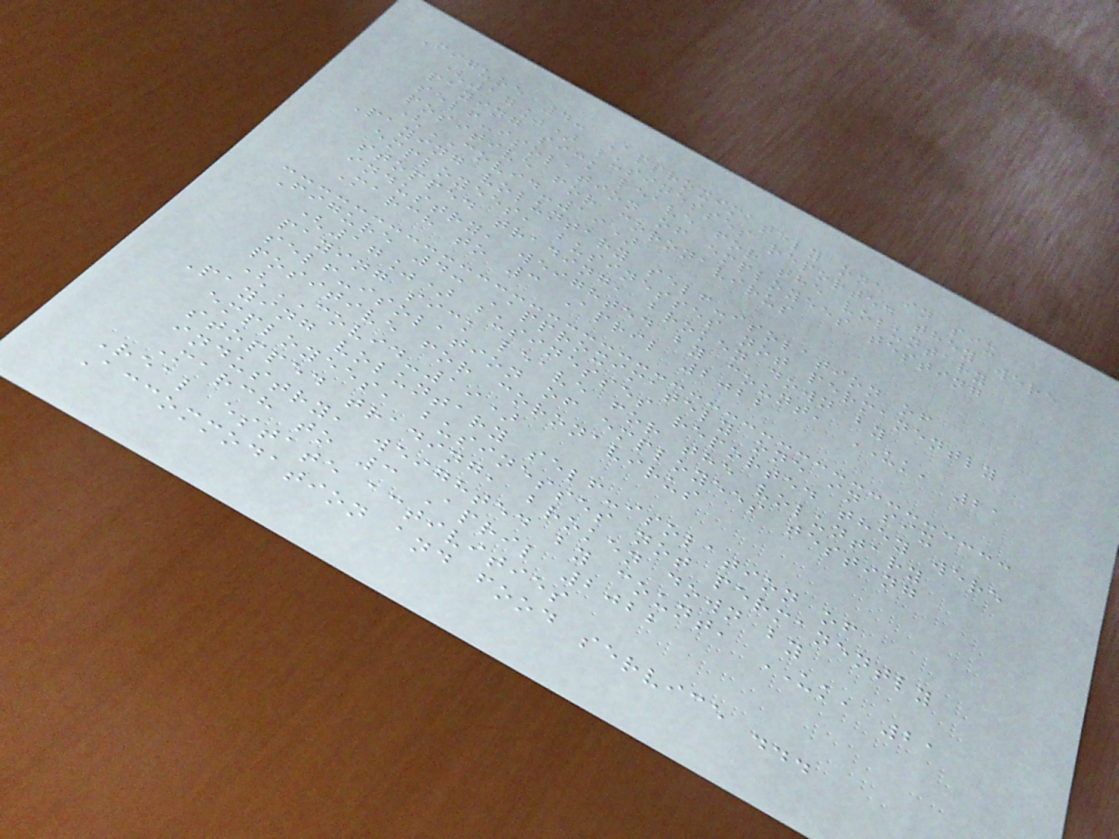Figure 4: Approximately one in six
(17%) businesses reported they were
paying sick leave for the voluntary
self-isolation of employees testing
positive for coronavirus
(COVID-19)
Paying voluntary self-isolation of
employees, businesses not permanently
stopped trading, broken down by
industry, weighted by count, UK, 21
March to 3 April 2022
Figure 4: Approximately one in six
(17%) businesses reported they were
paying sick leave for the voluntary
self-isolation of employees testing
positive for coronavirus
(COVID-19)
Paying voluntary self-isolation of
employees, businesses not permanently
stopped trading, broken down by
industry, weighted by count, UK, 21
March to 3 April 2022
Real estate activities
Accommodation and food service ...
